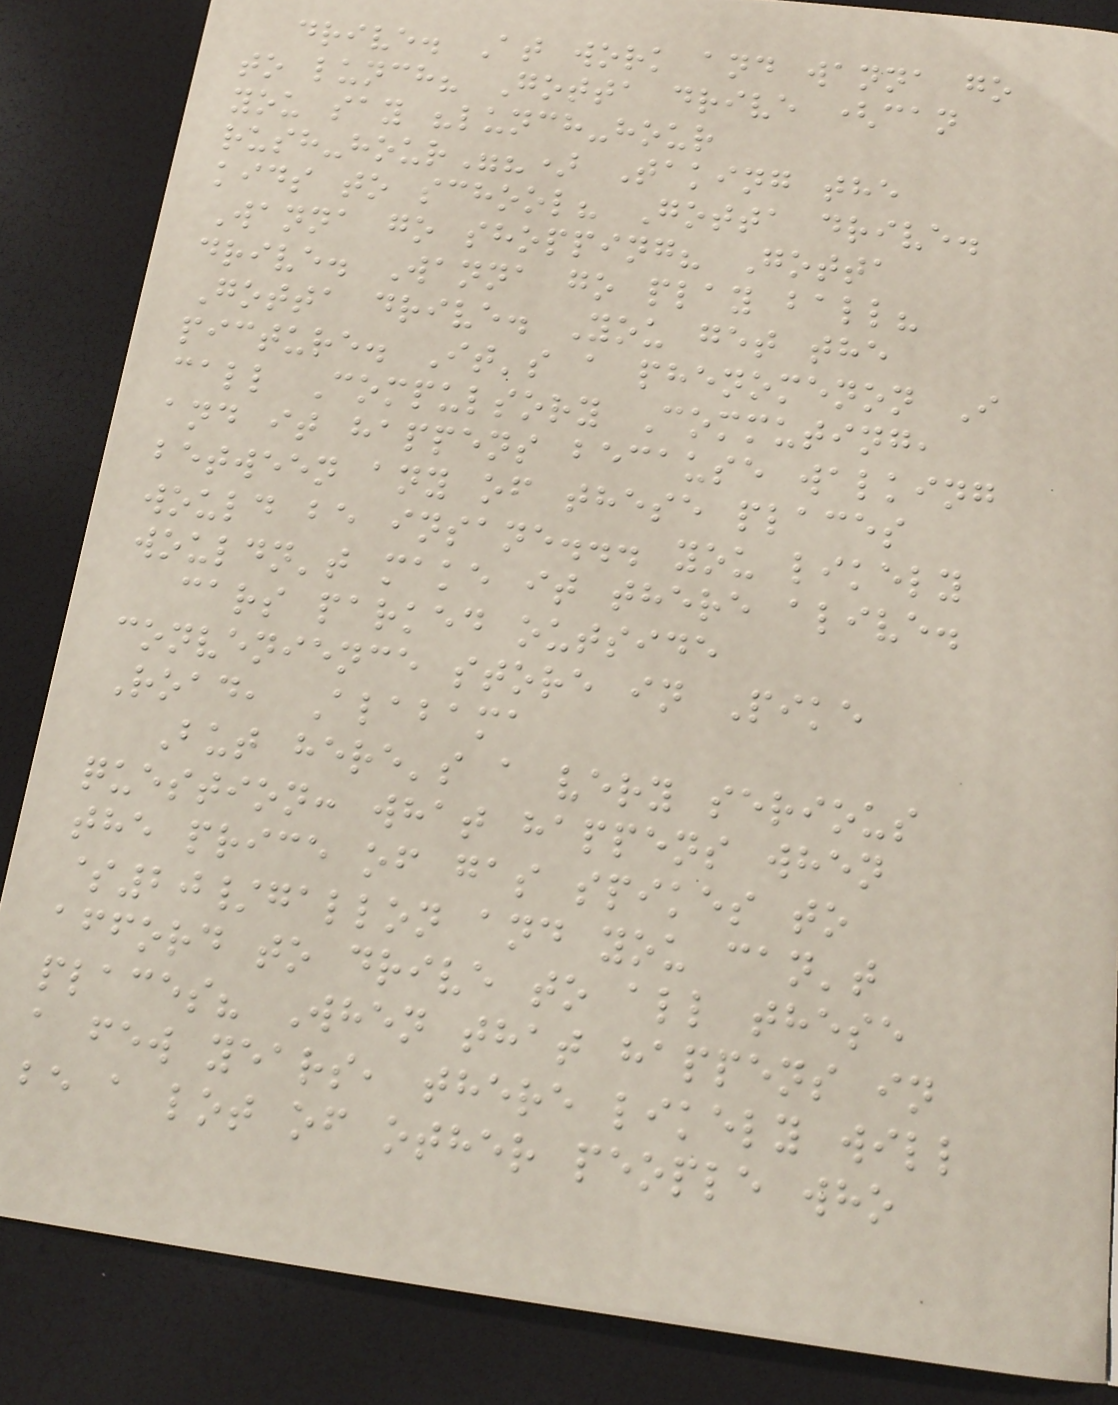drive. At work and wanna go
to lunch? Gotta drive (can
you say "lunch-hour
rush-hour"?) Taking the
kids to school? Gotta drive.
Wanna go shopping? Gotta
drive. Wanna go play ball?
Gotta drive. You get the
picture. It's a phenomenon I
call Compulsory Commuting,
and it happens because walking
between any of these places
would be insane... you likely
wouldn't make it there alive.
cars parked outside
convenience store in Pike
Road, Alabama
But here's a very serious
question: what happens when
the price of gas spikes to
$20/gallon and you can't
afford to drive to all these
places? When that happens in
a few years, there likely will
be a lot of other people who
